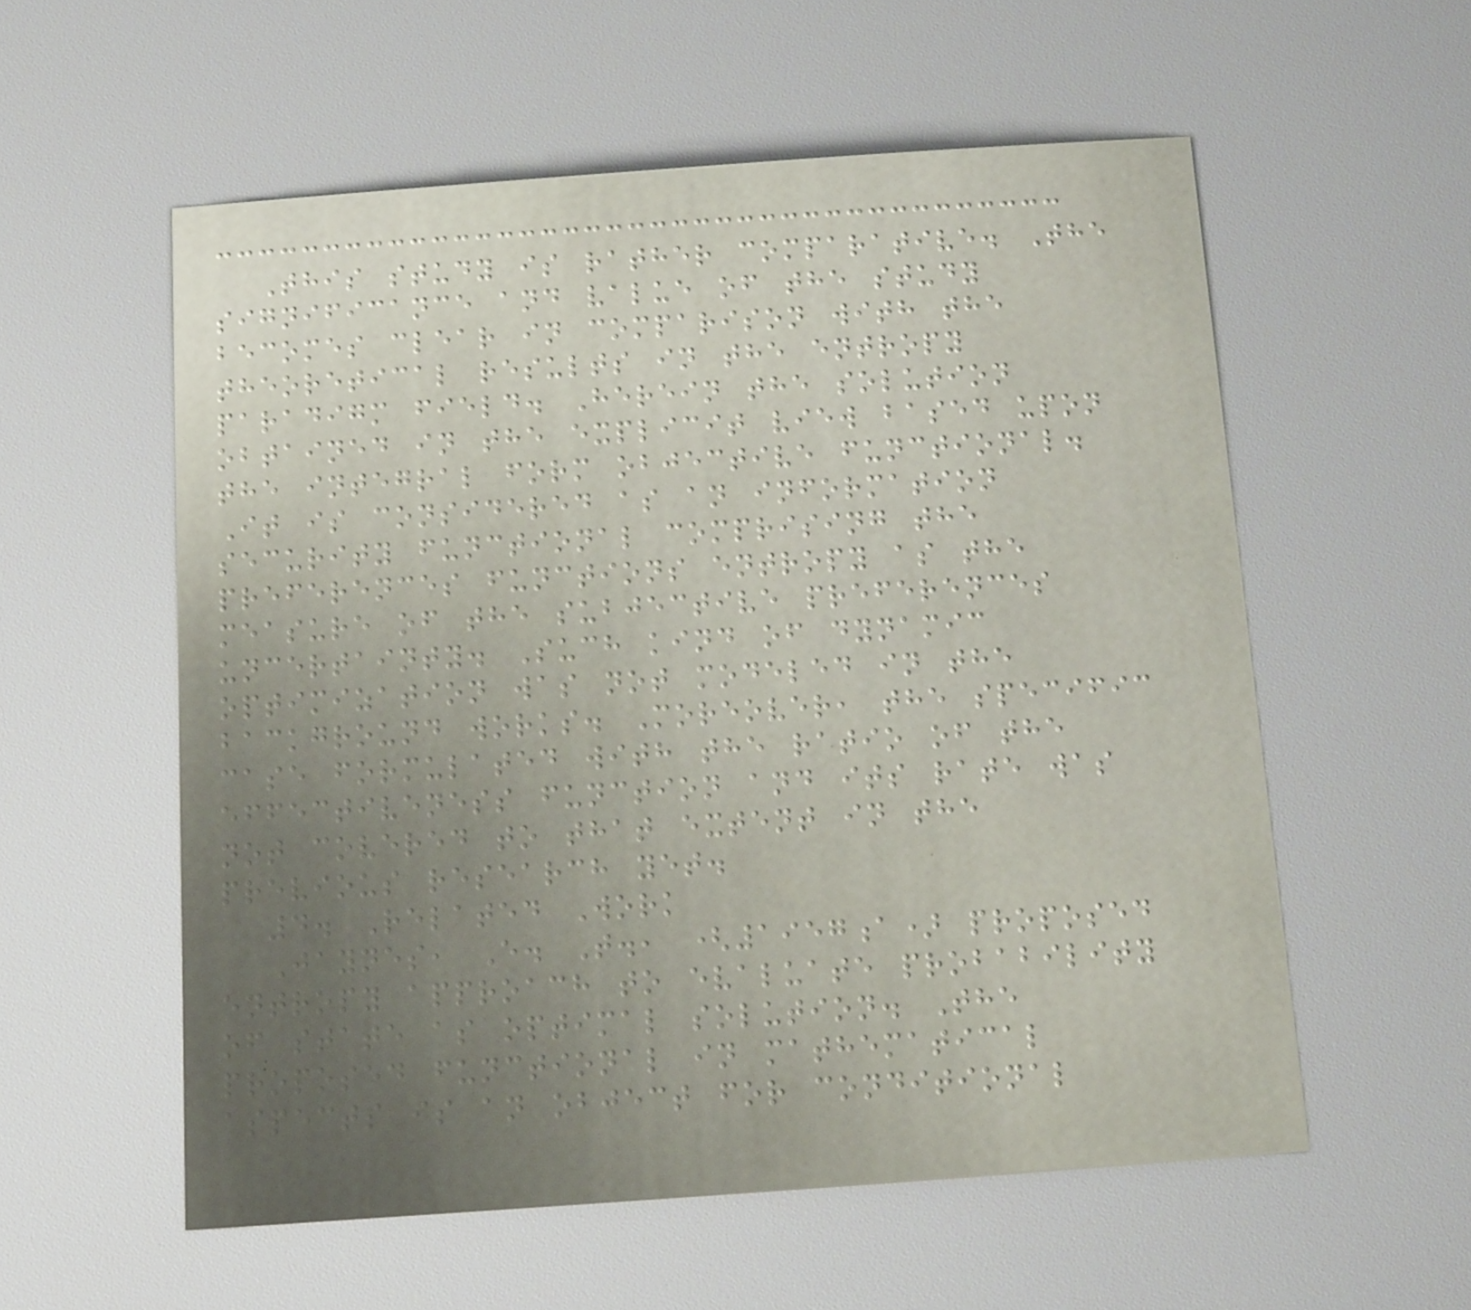This study is rather comparative. The
significance and value of the study
becomes clear in comparison with the
theoretical results in the entropy
paradigm field. Herein the solution
obtained in the explicit view based upon
the integral form objective functional.
It is considered as an information
security functional comprising the
preferences functions entropy as the
measure of the subjective preferences
uncertainty. Such kind of dynamic
optimization was not modeled in the
background works. Moreover, the specific
case formulated with the ratio of the
effectiveness function and its rate was
not covered to that extent in the
previous research yet.
4. Related Work
Jaynes, E. T., (1957a) proposed
entropy approach to evaluate probability
of state as optimal solution. The
proposed functional in mathematical
aspects is an object for conditional
